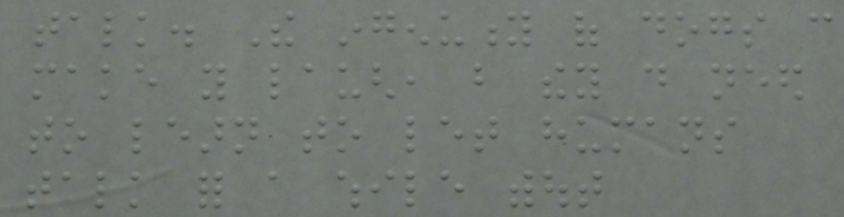talk. The ingenuity of dogs can
make you laugh, but they do need
to learn to let humans
talk for a while without
